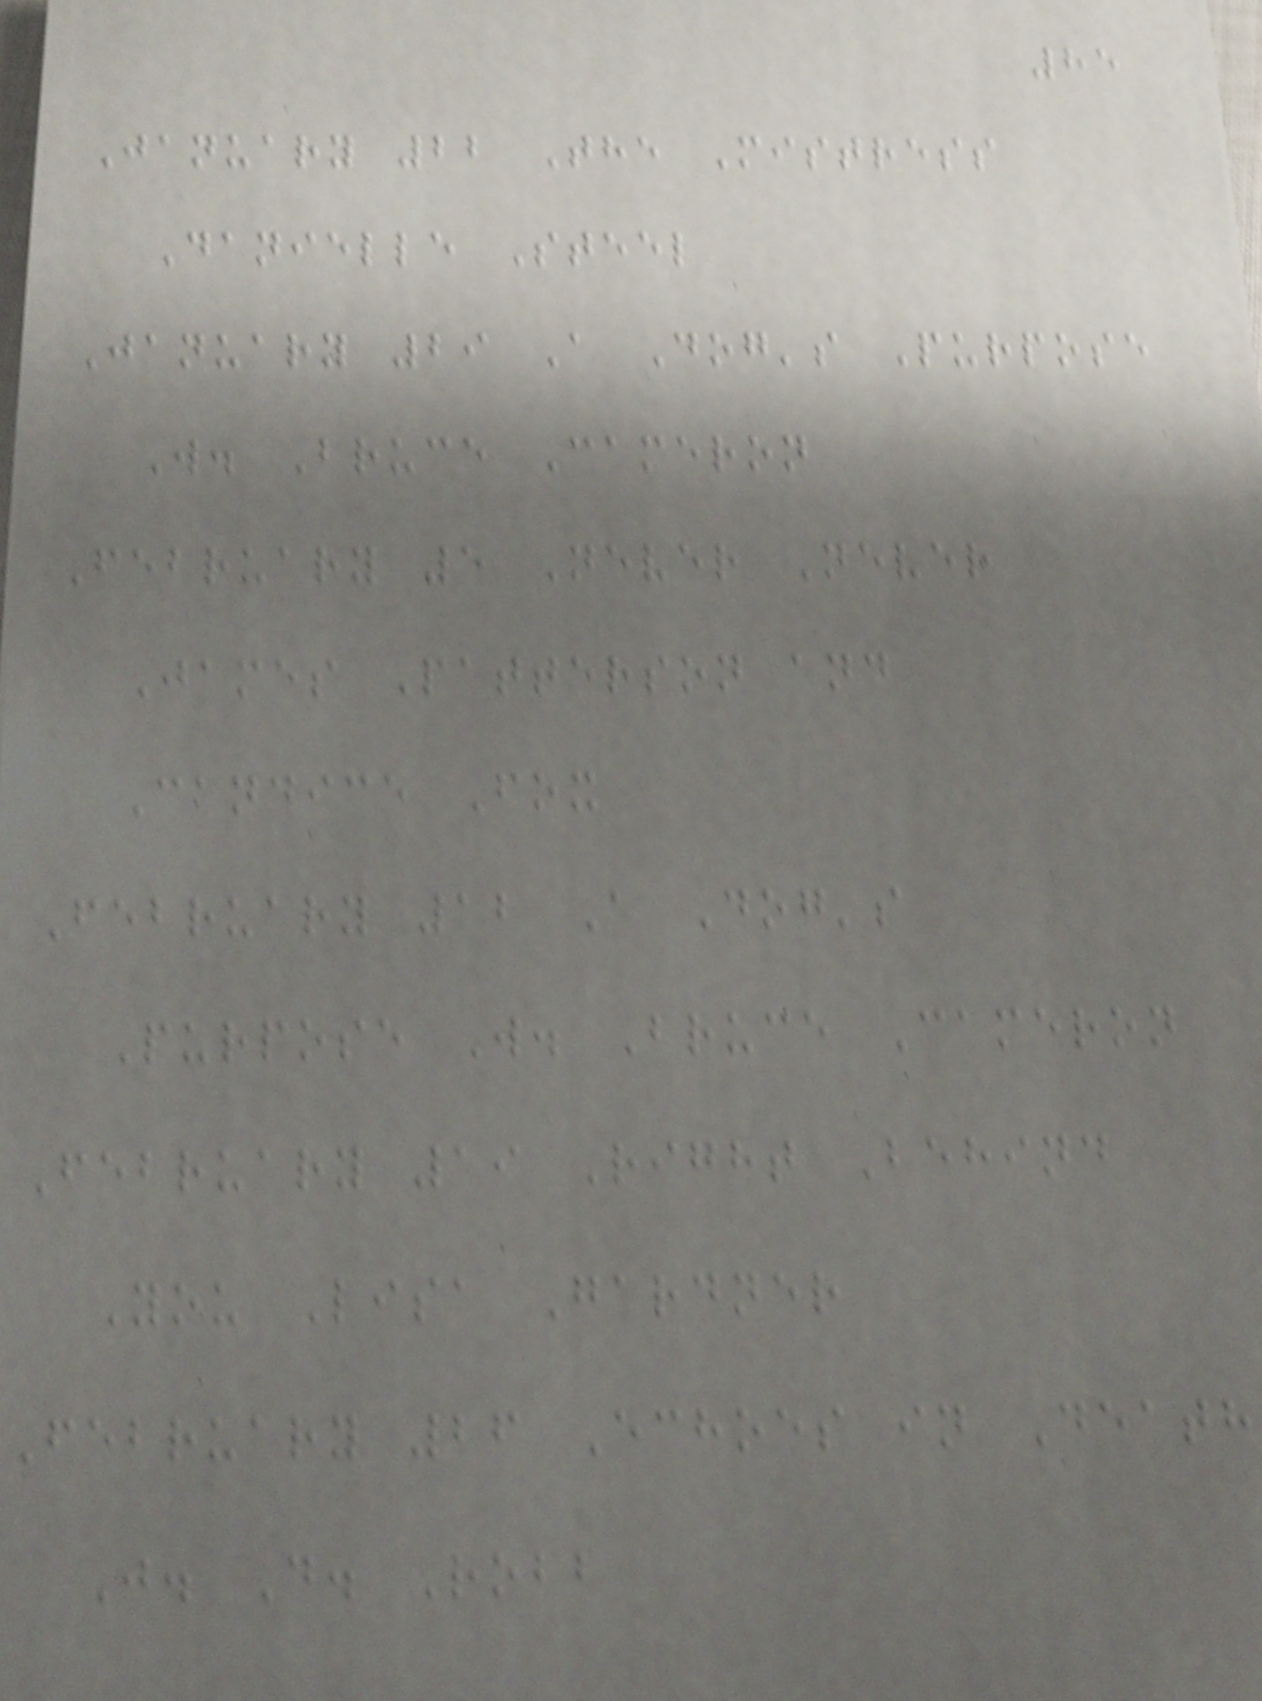85
January 22 The Mistress
Danielle Steel
January 29 A Dog's Purpose
W. Bruce Cameron
February 5 Never Never
James Patterson and
Candice Fox
February 12 A Dog's
Purpose W. Bruce Cameron
February 19 Right Behind
You Lisa Gardner
February 26 Echoes in Death
J. D. Robb
